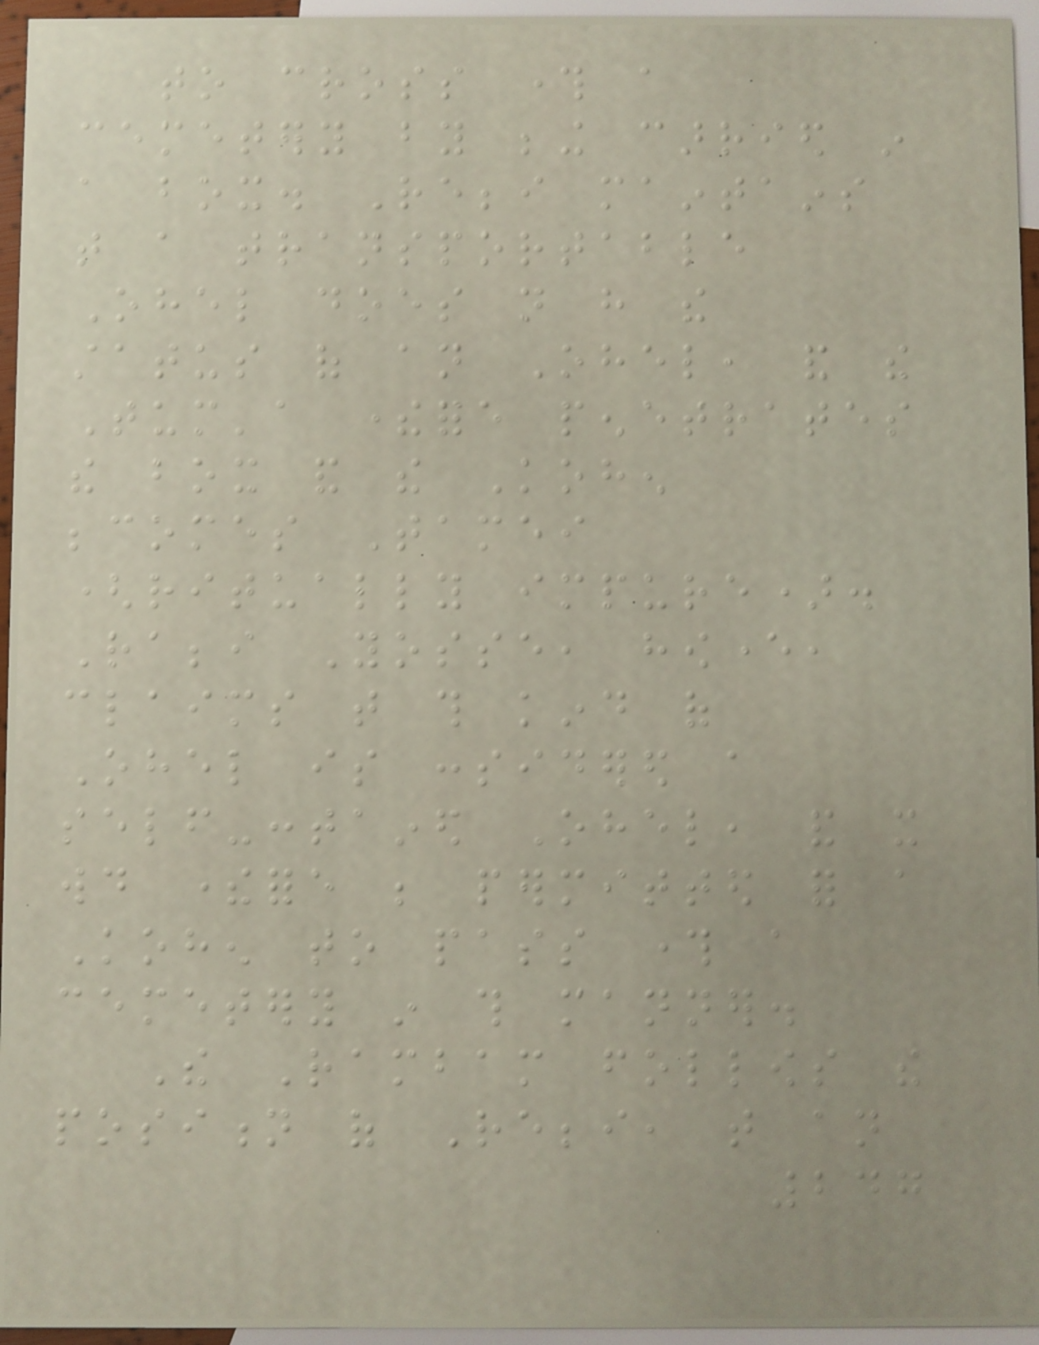to cross through a
cemetery by being carried in
a box. Rebbi maintains
that a transportable
Ohel does not have the
status of an Ohel, and the
Tum'a therefore penetrates
the box and the Kohen
becomes Tamei
(ritually impure).
Rabbi Yosse, however,
claims that this kind of
Ohel is considered a
self-contained Ohel, and it
would therefore be permitted for a
Kohen to pass through a
cemetery in this manner.
The Rambam follows the
position of Rebbi, that an
247
